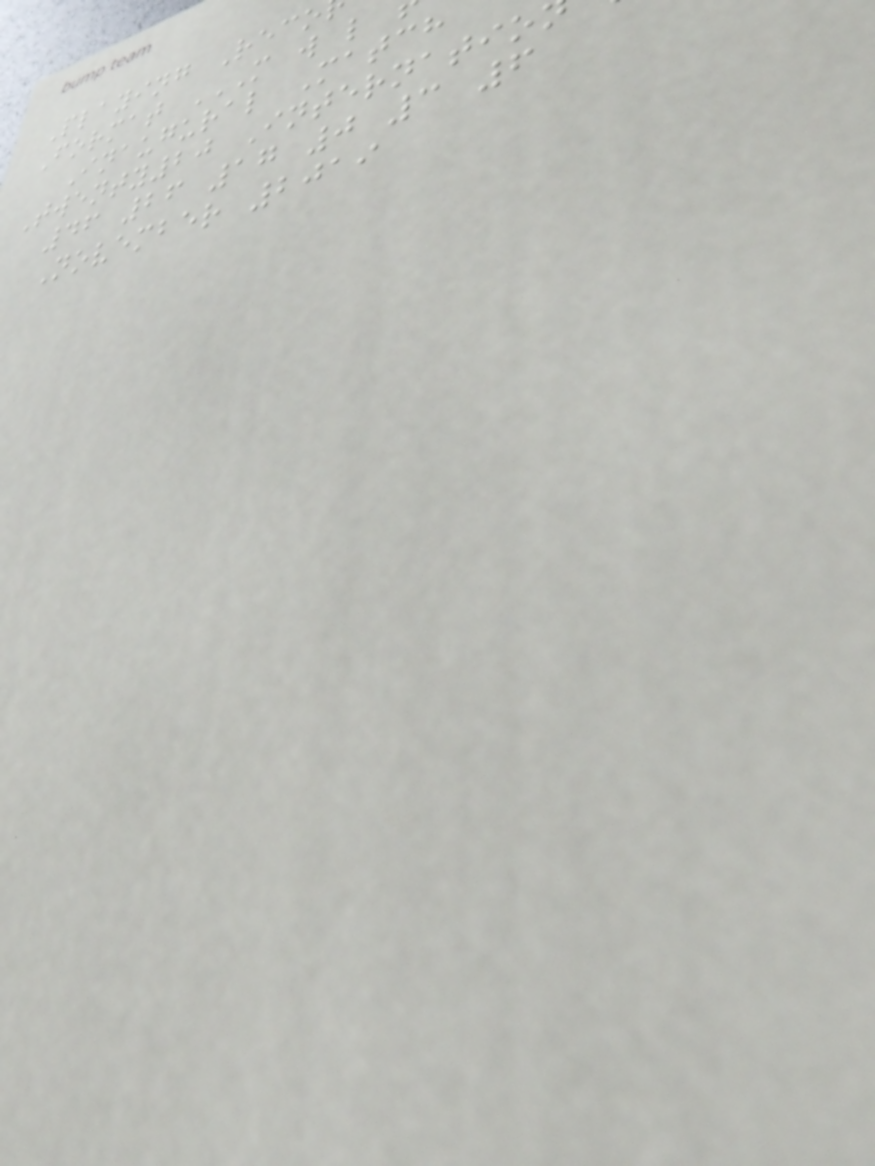Playing Reco
Inaugural Match
Twenty20 Internatio
46 26 17 0 3 6
November 2019
